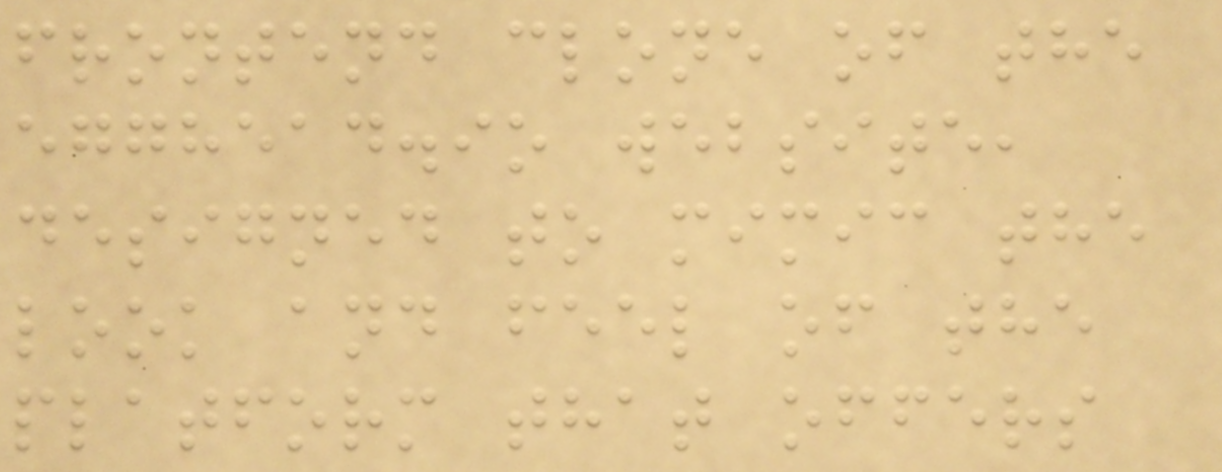frontend clone of the
egghead.io website,
designed to mimic the
look and feel of the
platform that offers
